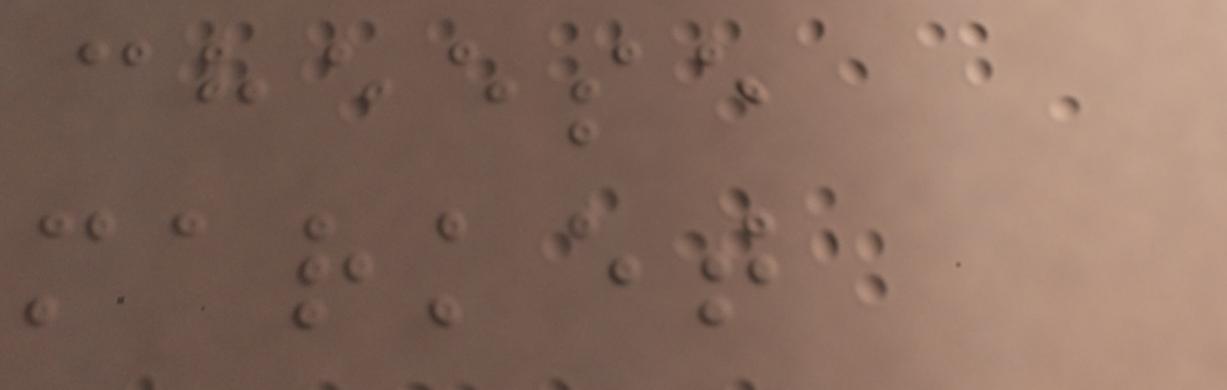cheese
market
